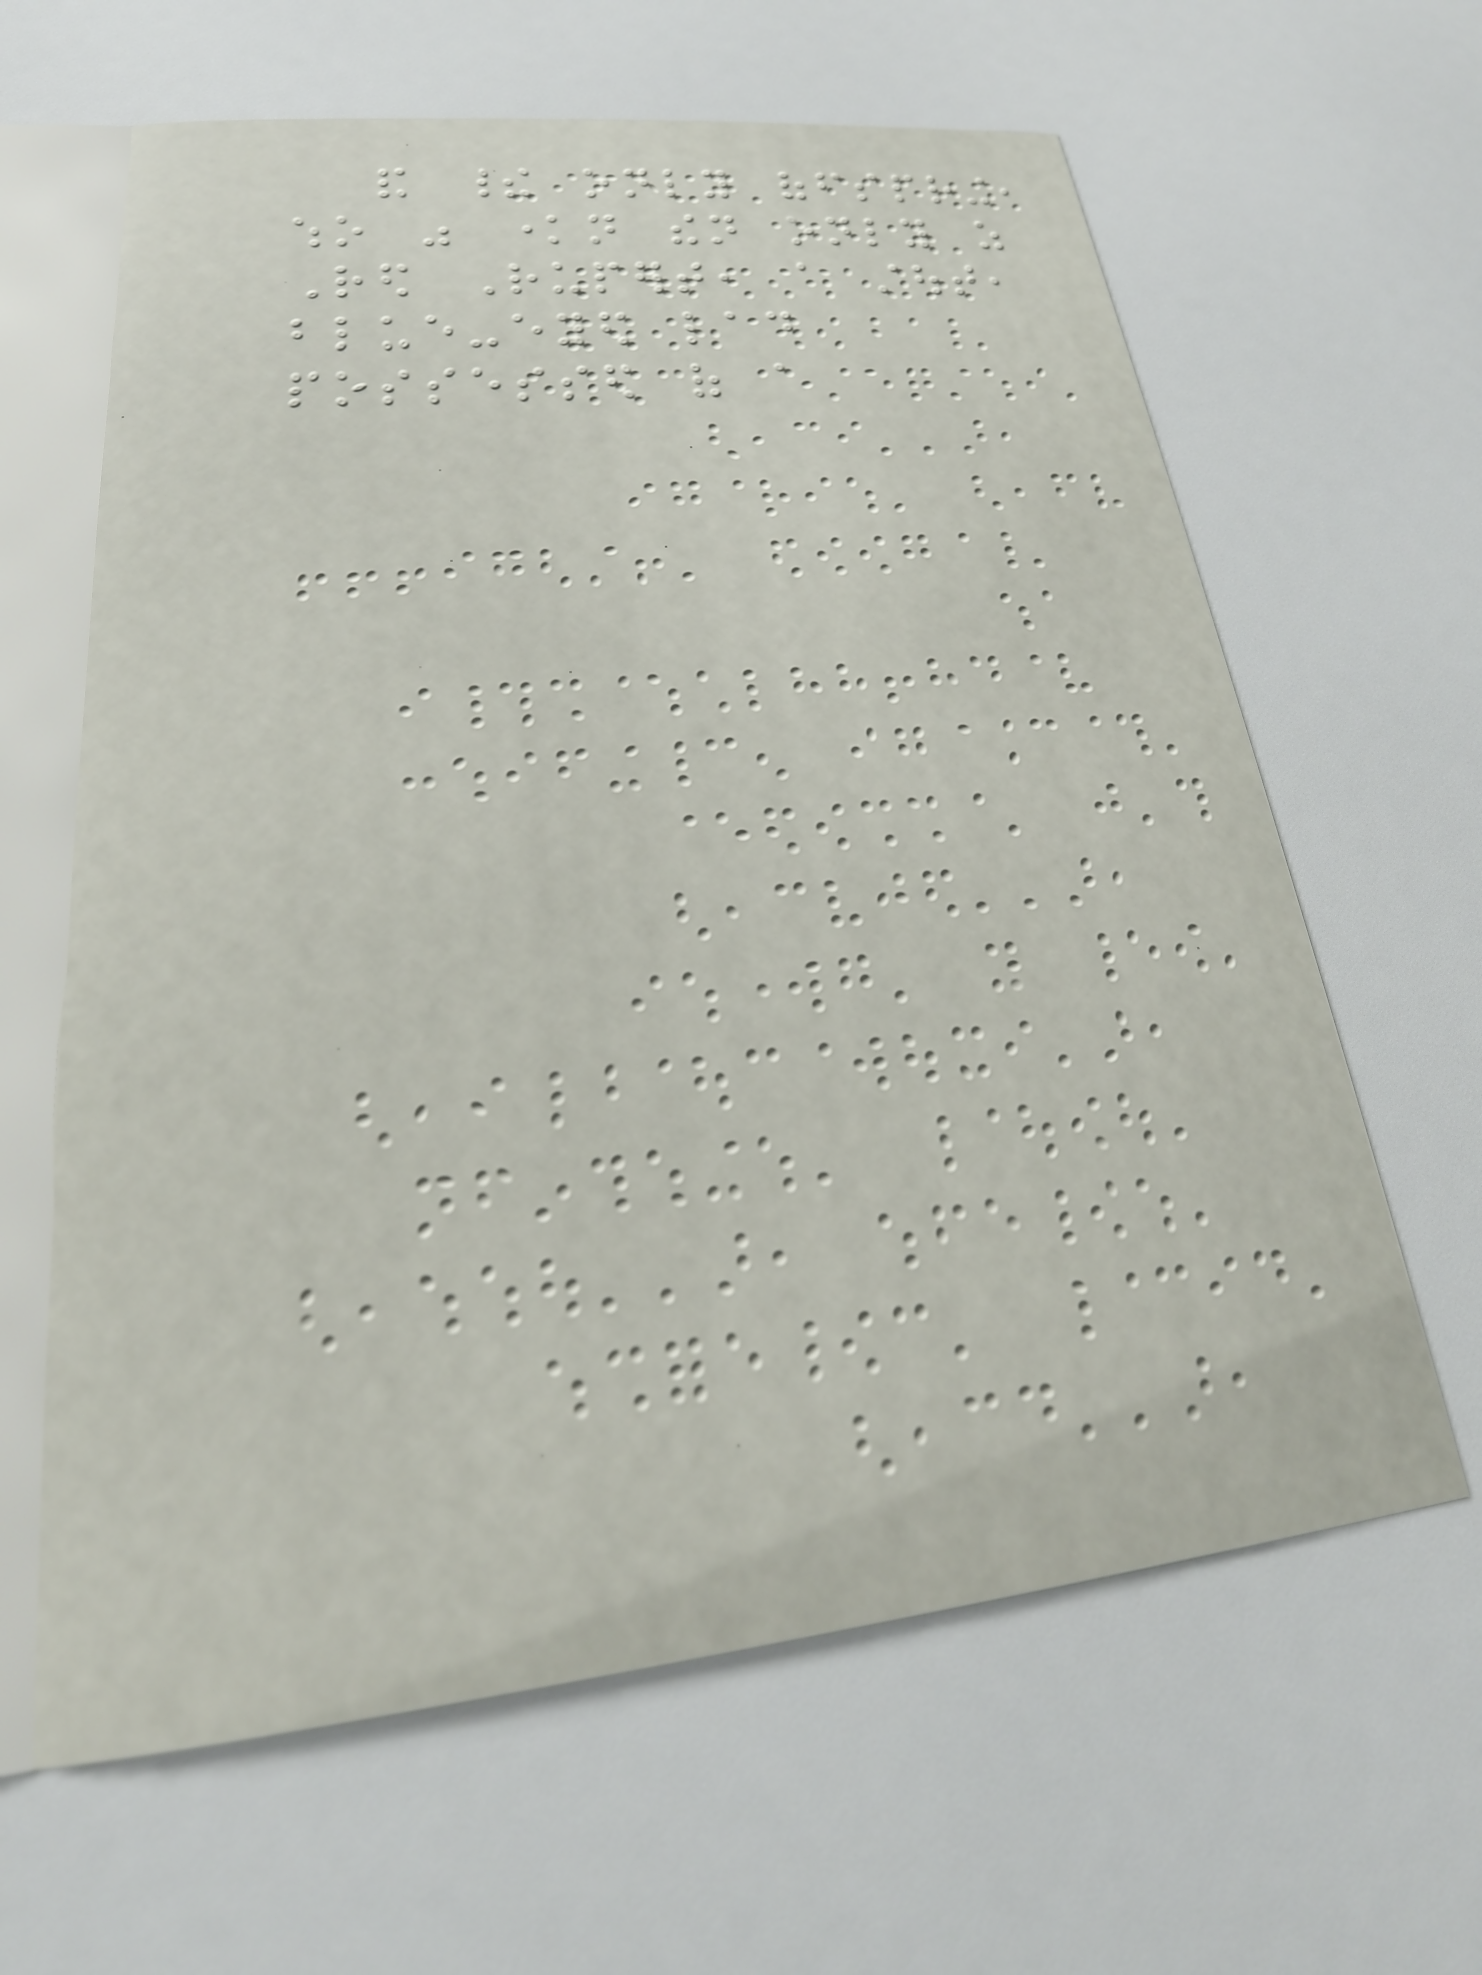and their only offspring,
who was known then only as
Red Rupert, a stout,
blue-eyed lad
possessed of a
